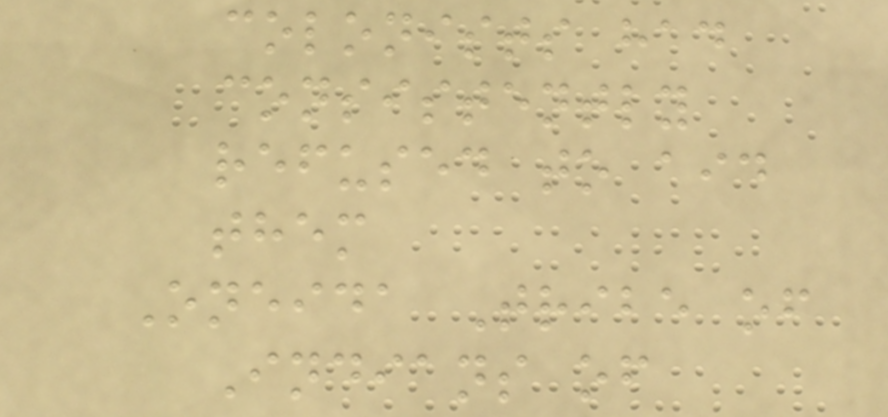colonists had
consistently
refused to aid
them
Oneida Tribe of
Indians of
